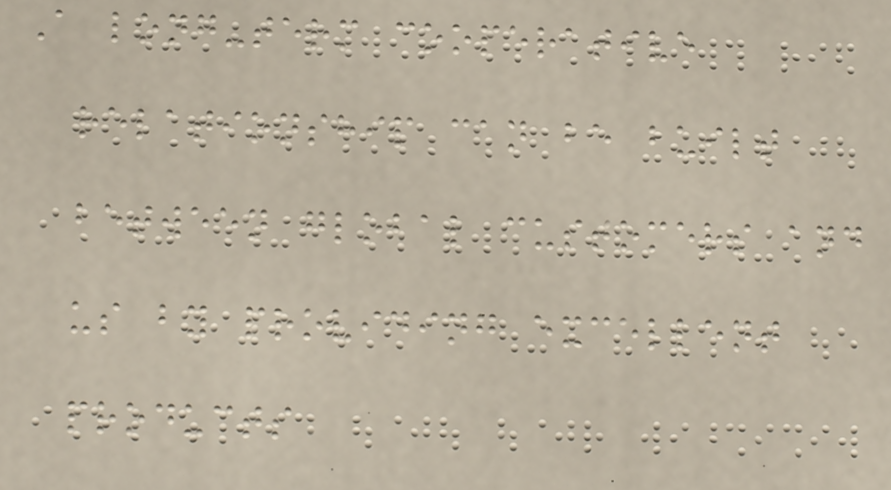A long-term cooperative
relationship can be built
between global customers and
us by providing excellent
products
